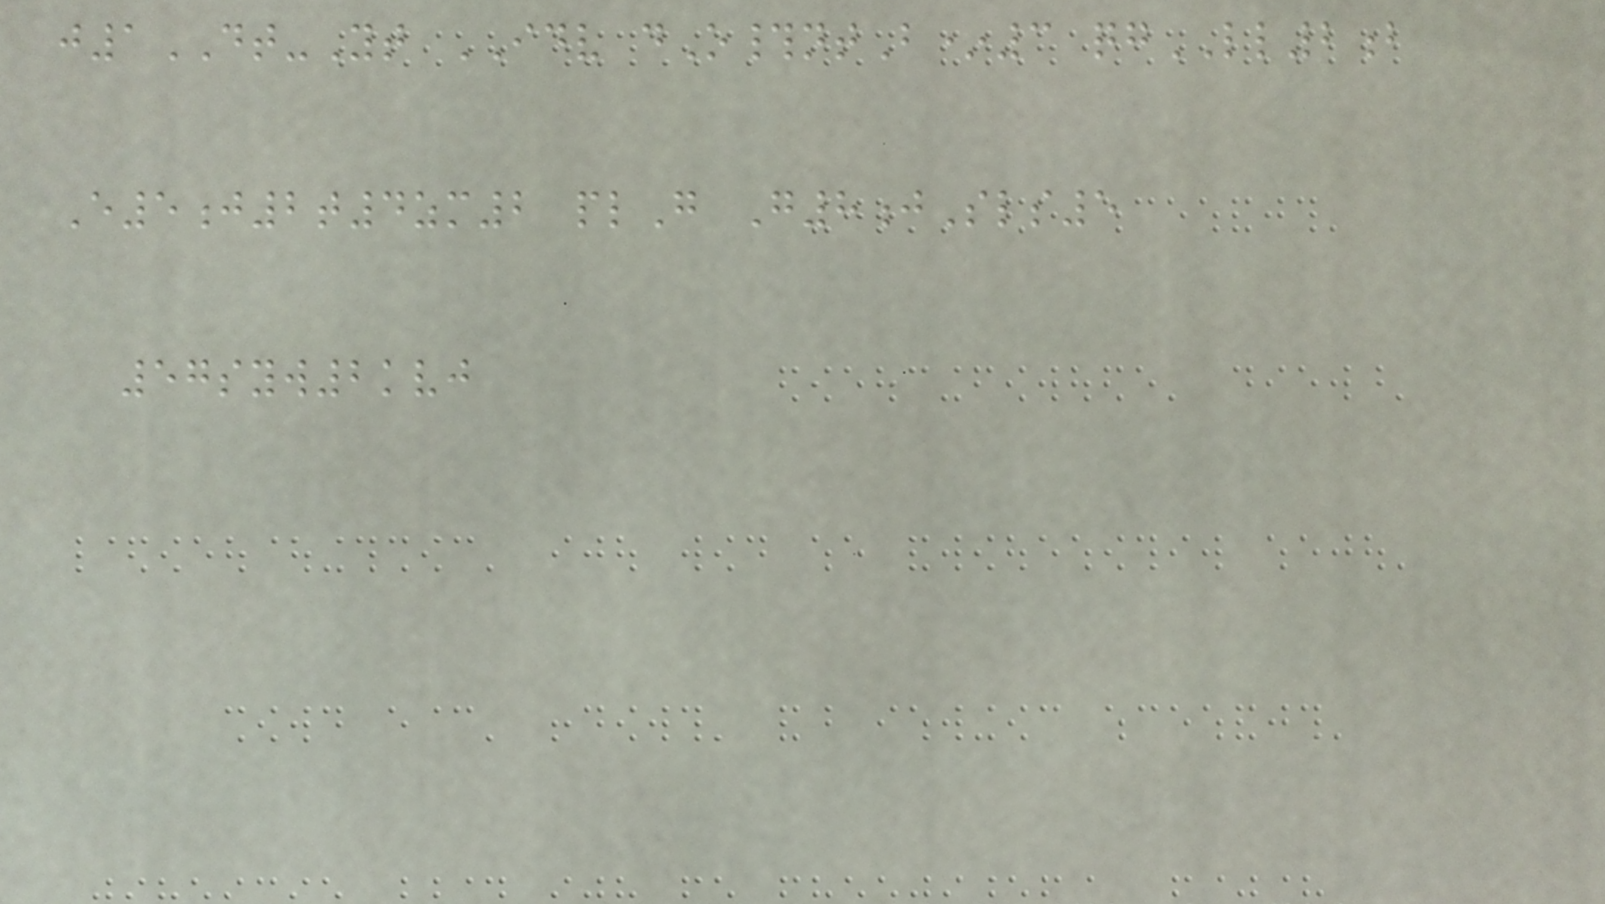j1DT-Yt IDV dO#ntB*3 qgLL2b
E5j2t4zm2 plG G8jSls5
57syw2kvj
